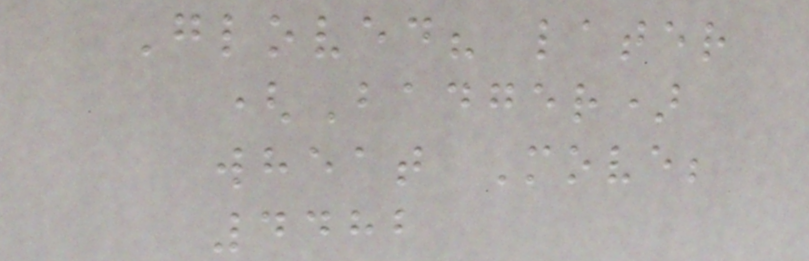Gloved? later
(Badger)
wheat Move;
4482
